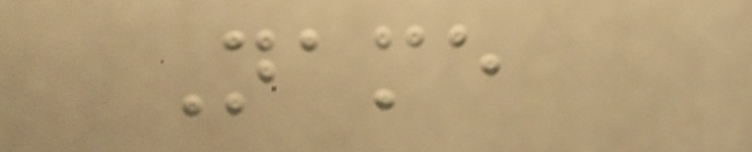Name
